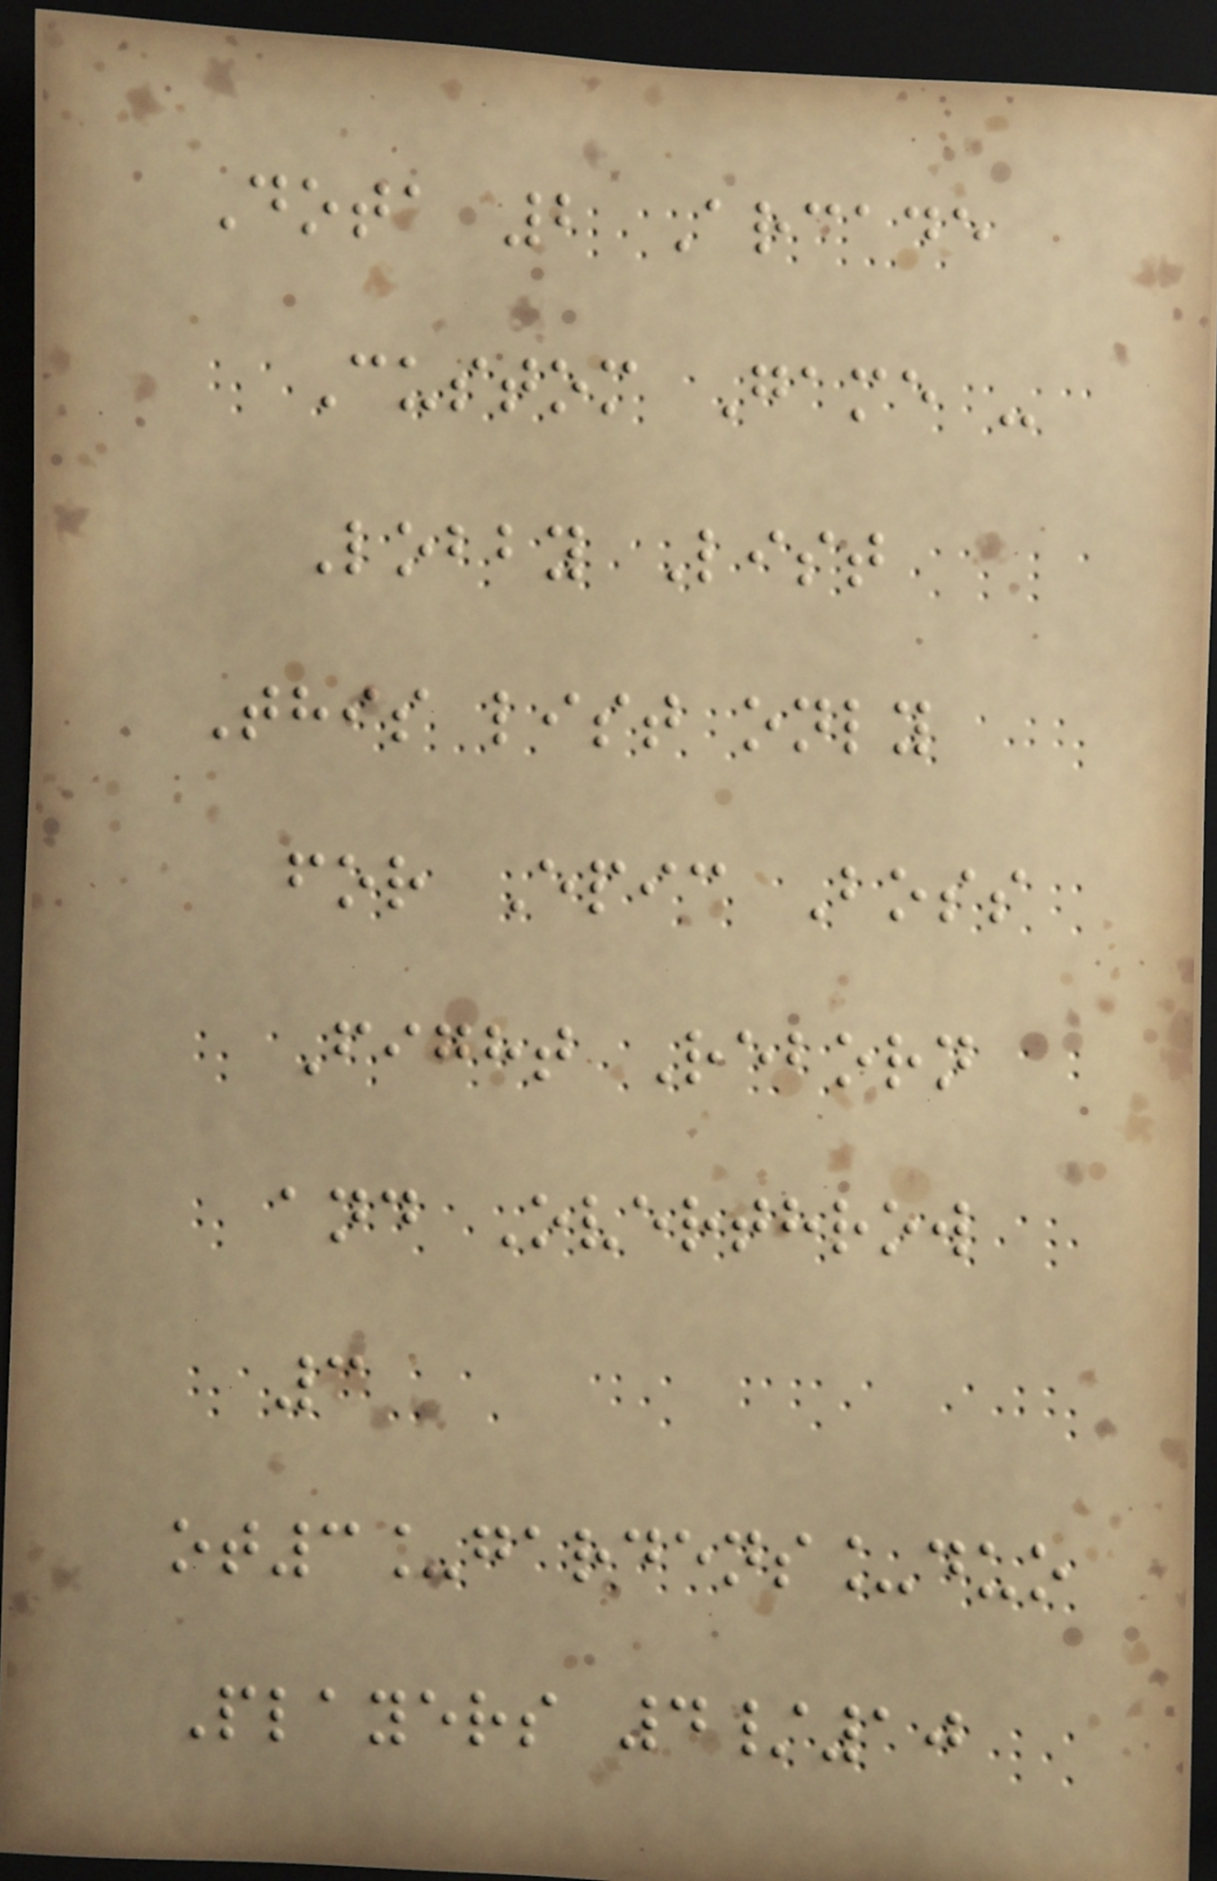Dota 2 Arcade
Custom Game -
Lobby List
This list only
for Epic Boss
Fight Reborn
and Overthrow
3
ot3_gardens_duo
Players 4/10
